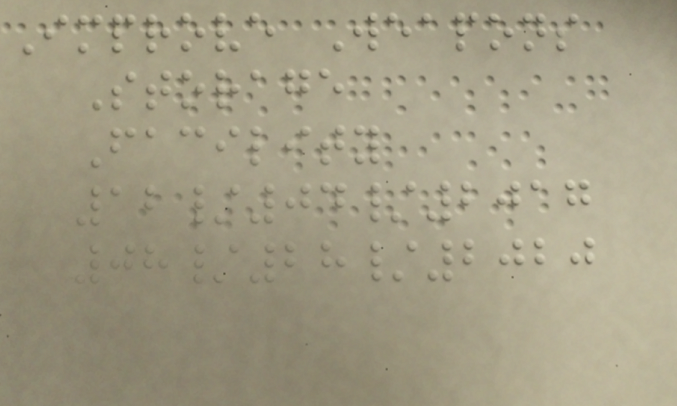Improve Weapons
Storage
Facility
12/04/2017
08/28/2020
